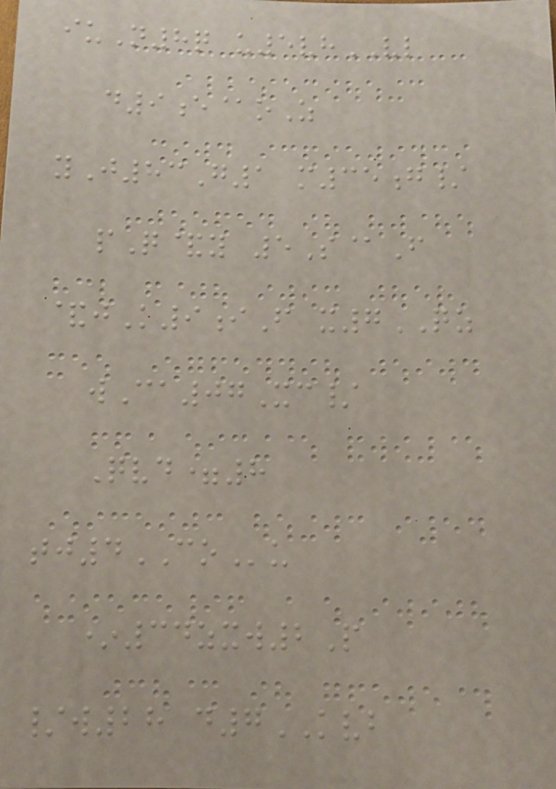iuN8q u5vhVL
d9e@oZ
yJ83G1 m35g/
pQ&y 5S@F
&jK9iF x7QZ
wCa07Xc/
Qvd=8
tj4COu
*34zxw2P
/w28 d7KVB
